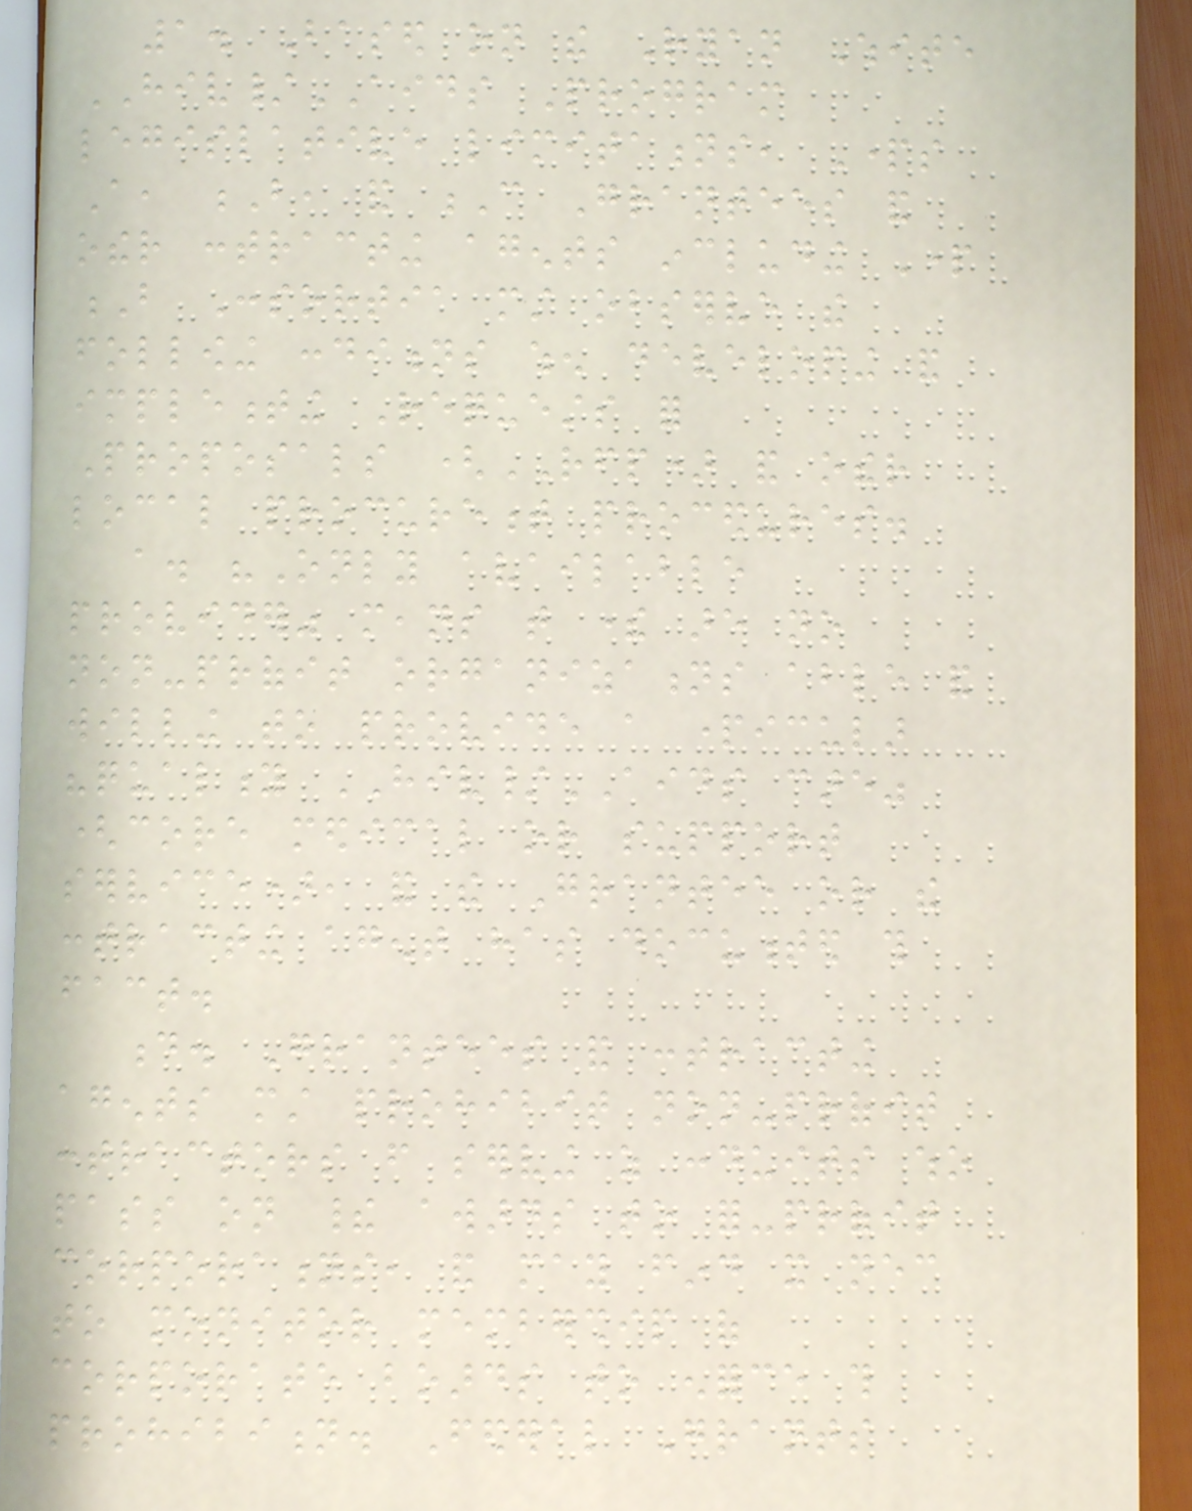1. Based on the Ryan White
HIV/AIDS Program
legislative limitations, Parts
A, B, and C Grantees and
other contracting agents including Part
B Consortia must observe the
following conditions when developing and
implementing Requests for
Proposals (RFP) and other
local procurement procedures.
a. "Only available
provider" means that there are no
non-profit organizations able and
willing to provide a particular
"quality HIV/AIDS care"
(core medical or support
service), and the Grantee or the
contracting agent has documented this
fact.
d. Grantees and contracting
agents must prohibit non-profit
contractors from serving as conduits who
pass on their awards to for-profit
corporations, and may find it necessary
to monitor membership of
corporate boards to enforce this
prohibition. Federal Grants
